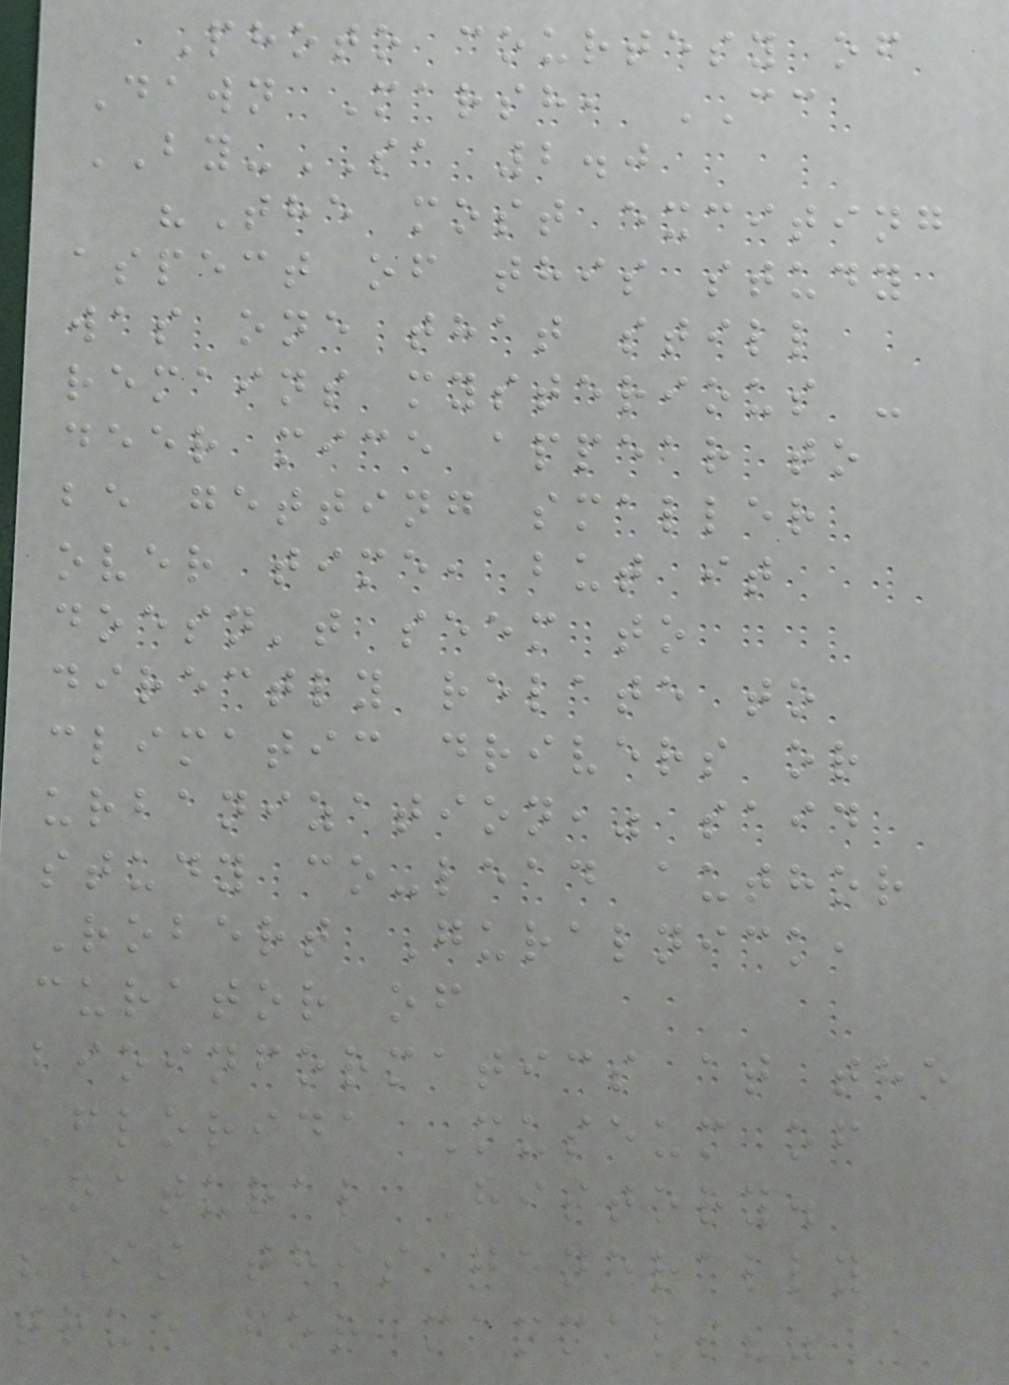Photo courtesy of
Dawn Marsh, CC
BY-SA 2.0
"The most exciting
aspect of this study
was one that still
remains mysterious -
deer mice appear to
be getting smaller
over time, but it
doesn't seem to
directly relate to
climatic drivers or
urbanization," said
study co-lead author
Robert Guralnick,
curator of
bioinformatics at the
Florida Museum of
Natural History.
"Is this generally
true for mammals?"
